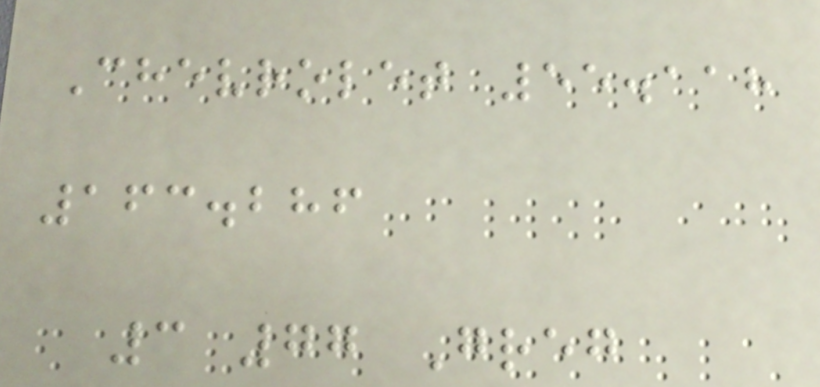Chevrolet 55.118
163.286
3 77 Greg
